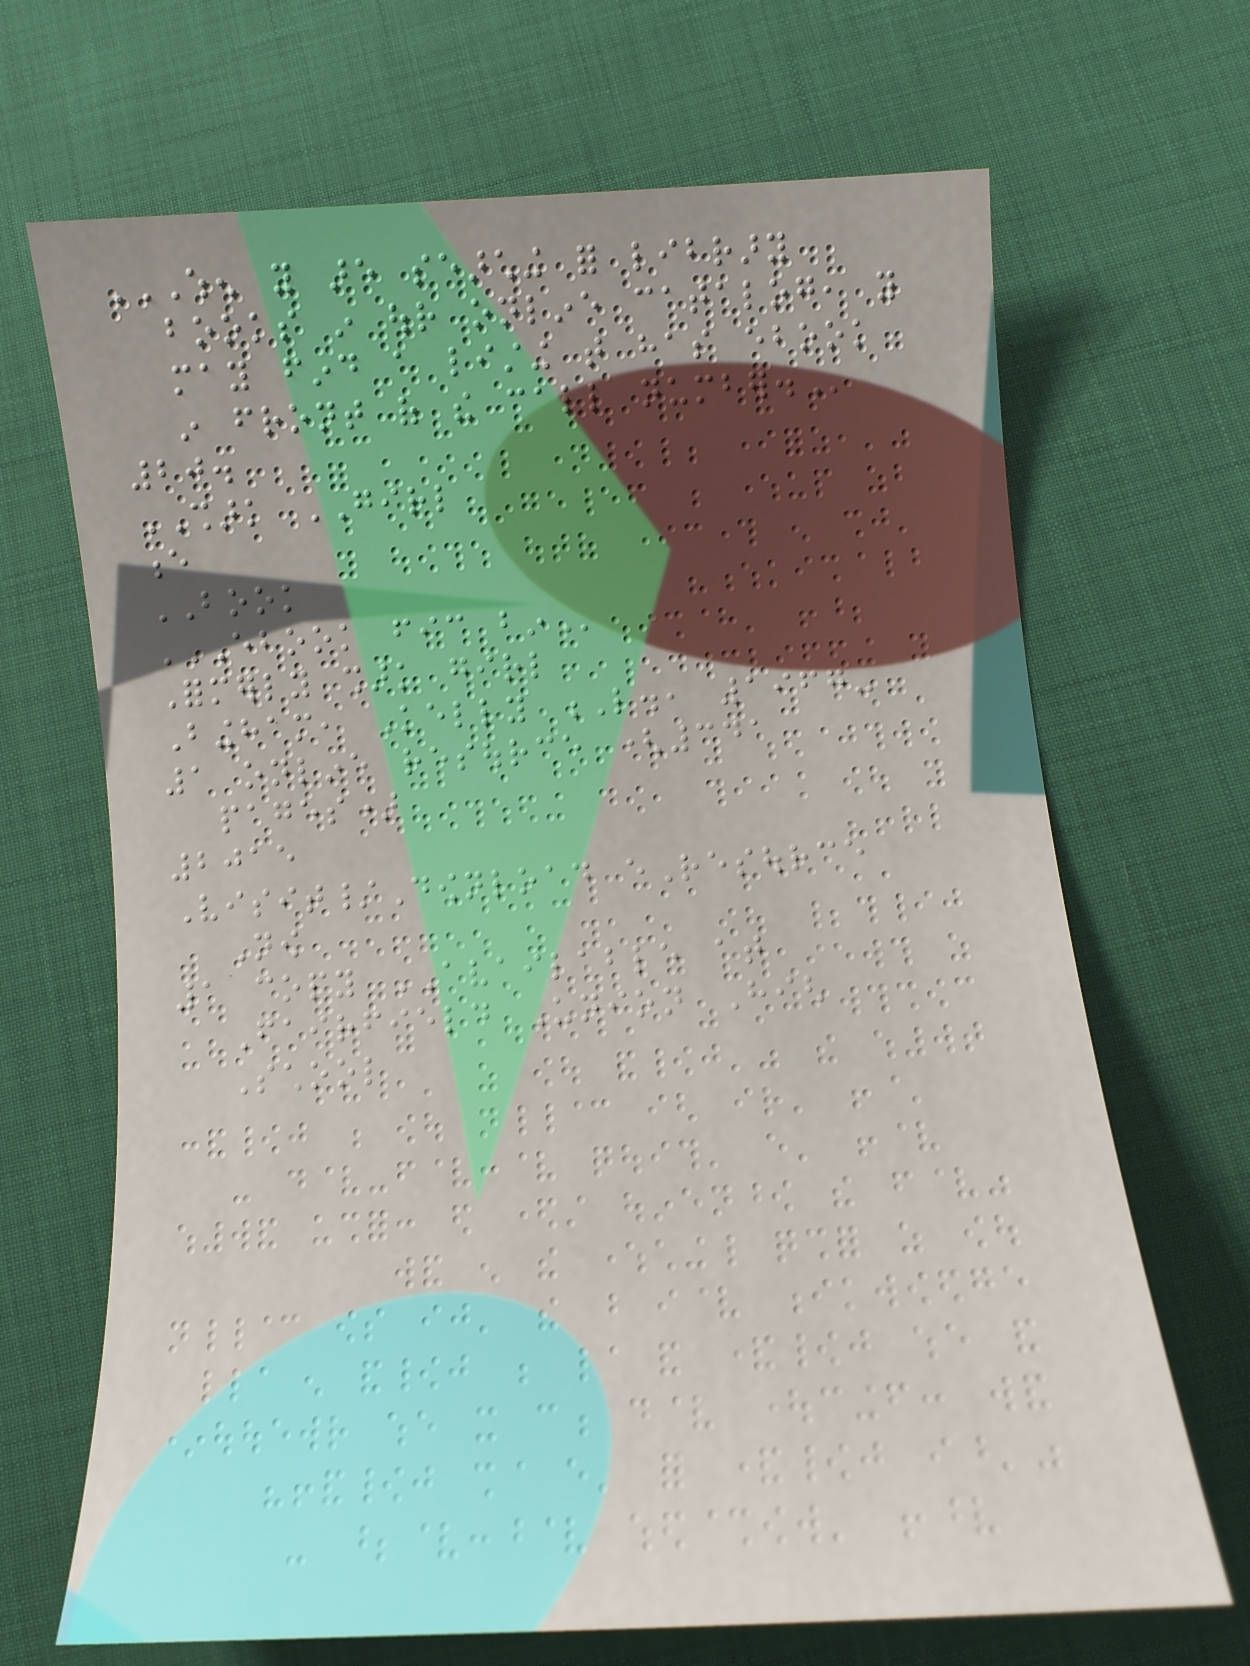WHEN YOU ARE SEARCHING FOR LIBRARY
BOOKS IN OUR ONLINE CATALOG, YOU
MAY FIND A LISTING THAT HAS EBOOK
IN FRONT OF THE CALL NUMBER.
20.
SHARK GIRL
e
BOOK
EBOOK FIC BIN
Formerly shark girl
Bingham, Kelly L., 1967-
1 online resource (341
pages)
2015
Visit/Download eResource
Now
1 copy AVAILABLE at
Fairfield Union High
School
